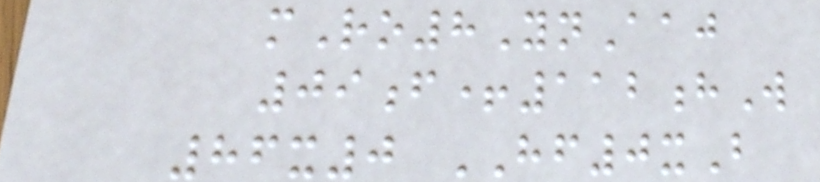mRo8YnAaj
09f+112hW
86x0 HF0xB
